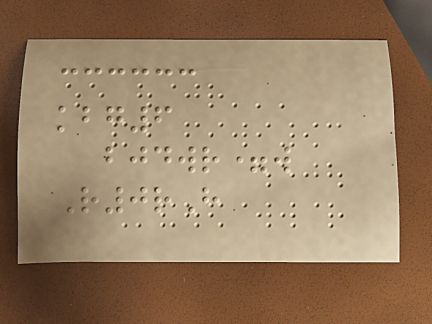kbg6
bjdwr=w
R0rH
